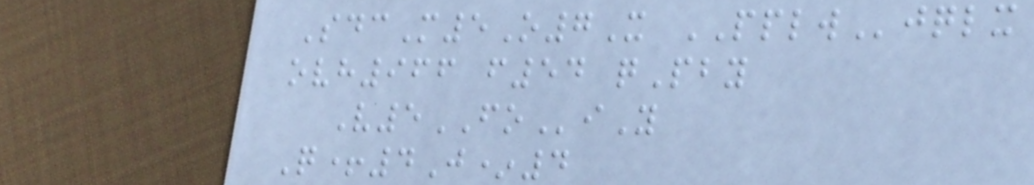SdcM5O7X PPLWjqlx
ovh966 f54 qPby
V5FOiY
Q+4J*4
